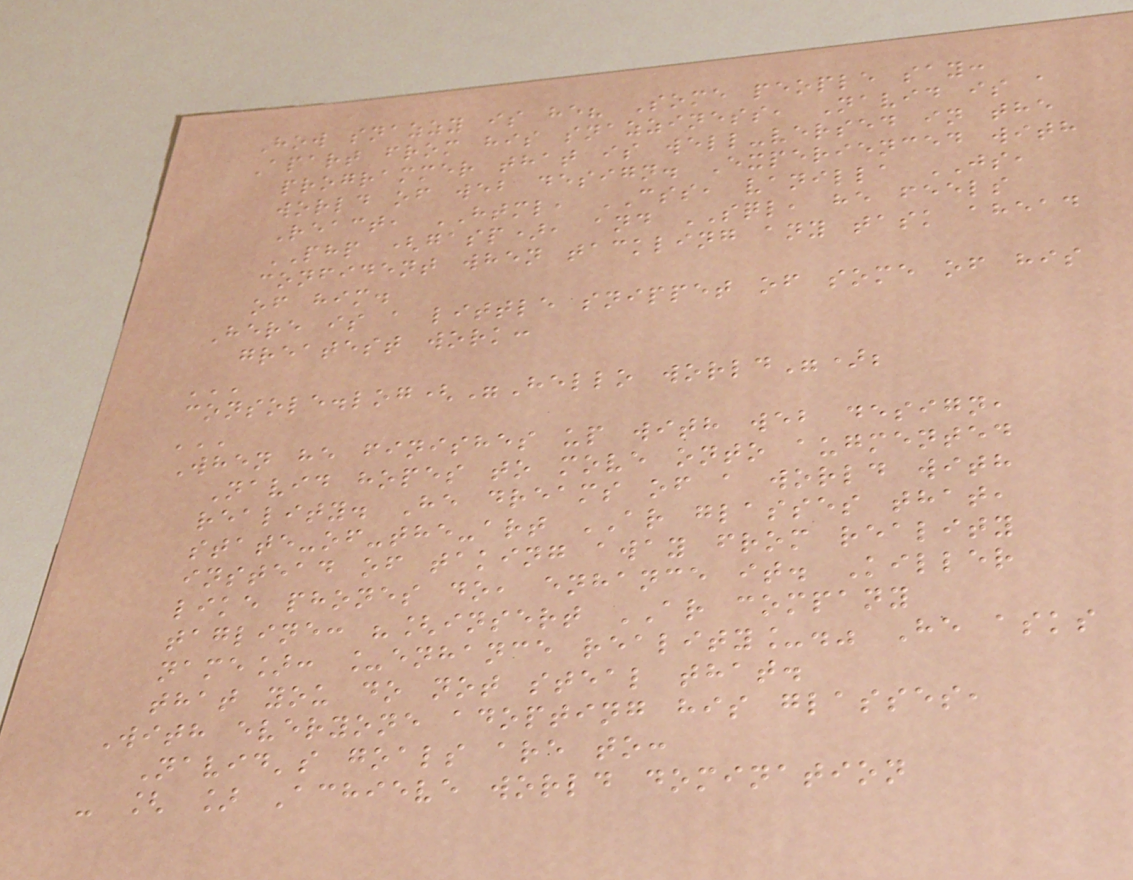How snazzy is he? Some people say:
Apart from his snazziness, Navid is a
programmer that is well-versed in the
world of web design. Experienced with
React, HTML, CSS, vanilla JS,
PHP (gasp), and SQL, he feels
confident when tackling any task ahead
of him.
Here is a little snippet of some of his
greatest work:
'''
console.log("Hello world");
'''
When he finishes up with web design,
Navid hopes to move onto augmented
reality. He dreams of a world with
state-of-the-art AR glasses that,
instead of taking away from reality
like phones do, enhance it. Killer
tagline: "[insert AR company
name]: _enhance reality_." He asks
that you do not steal that.
With everyone adopting his glasses,
Navid's goals are to:
- [ ] Achieve world domination
